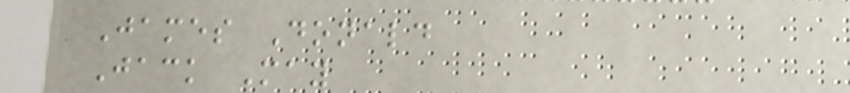James Donald
Jack May
